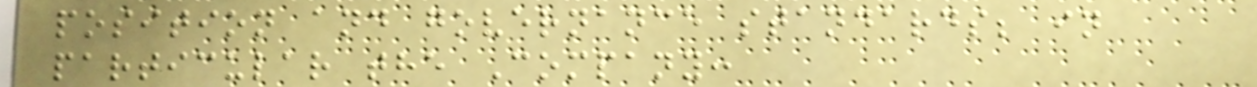position and governance standards; in
particular the Company:
